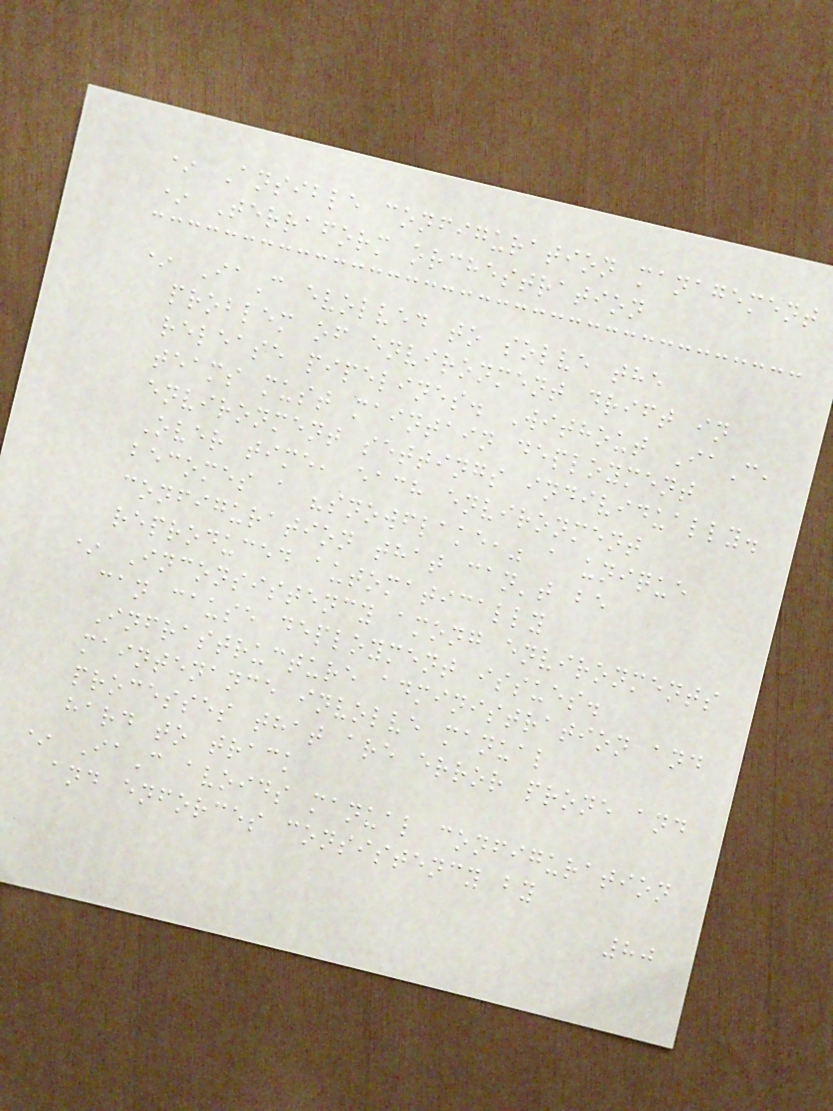* Ansible configuration management
* Terraform orchestration
* IaC evolved to solve the
problem of environment drift in
release pipelines. Without IaC,
teams must maintain deployment
environment settings individually.
Over time, each environment
becomes a "snowflake," a unique
configuration that can't be
reproduced automatically
* Inconsistency among environments
can cause deployment issues.
Infrastructure administration and
maintenance involve manual
processes that are error prone and
hard to track
* IaC avoids manual configuration
and enforces consistency by
80
